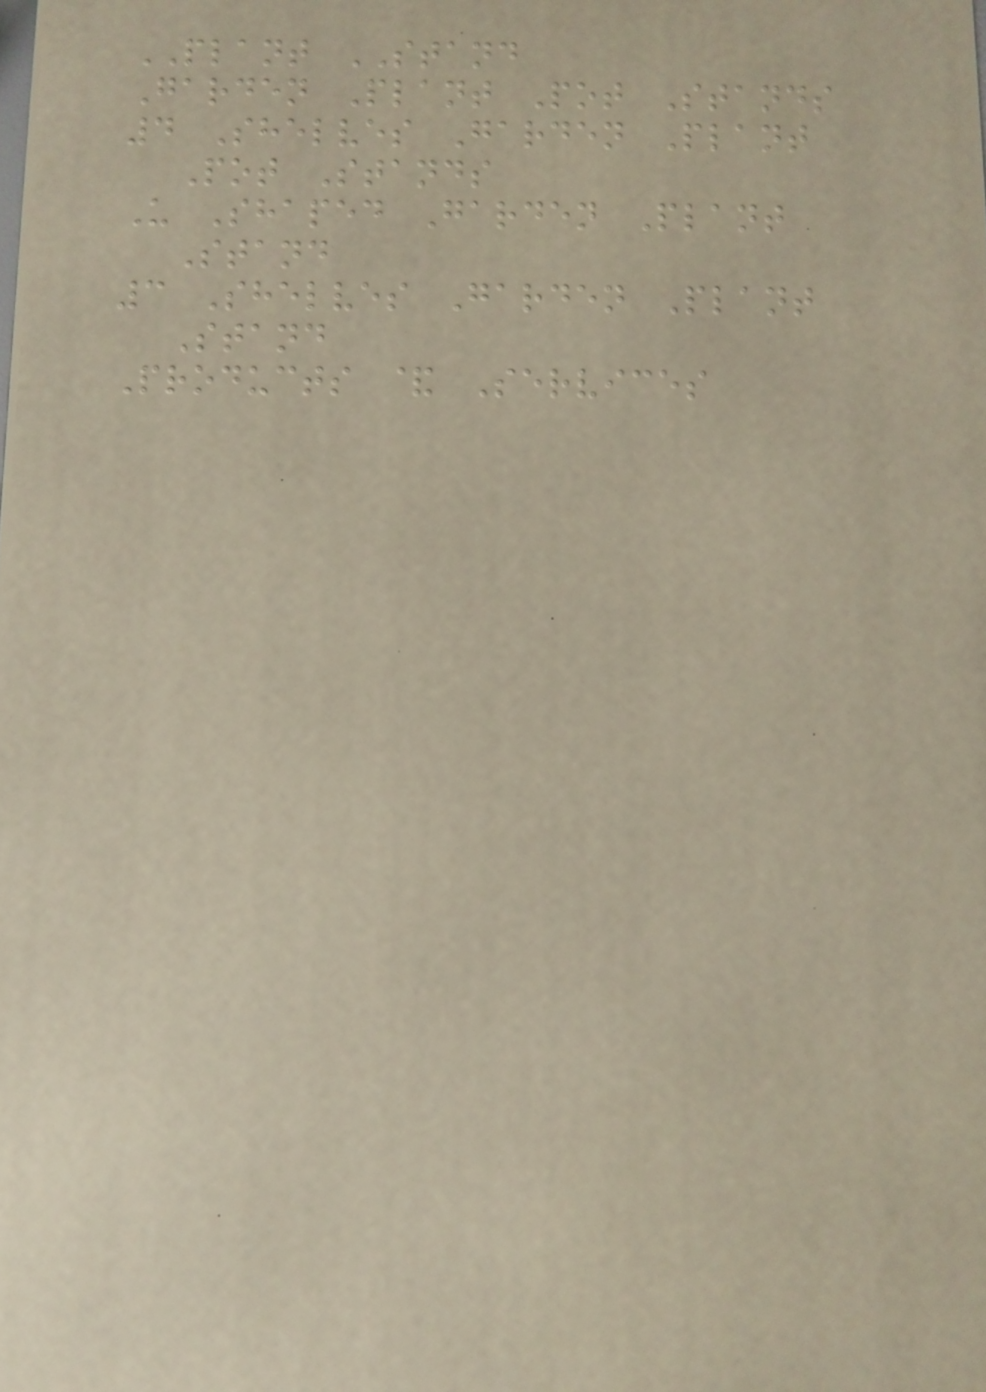PLANT STAND
Garden Plant Pot Stands
4 Shelves Garden Plant
Pot Stands
U Shaped Garden Plant
Stand
3 Shelves Garden Plant
Stand
Products & Services
